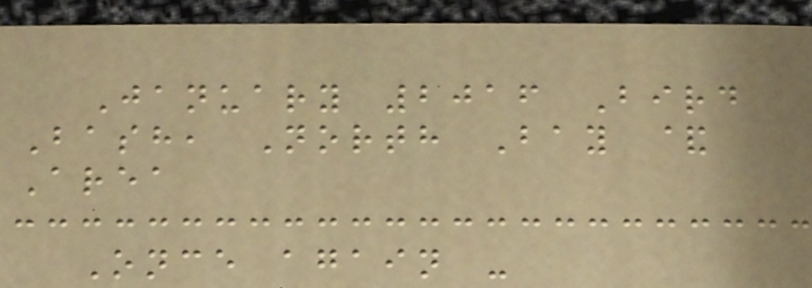January 2016 Bird
Bash, North Bay &
Area
Once again -
